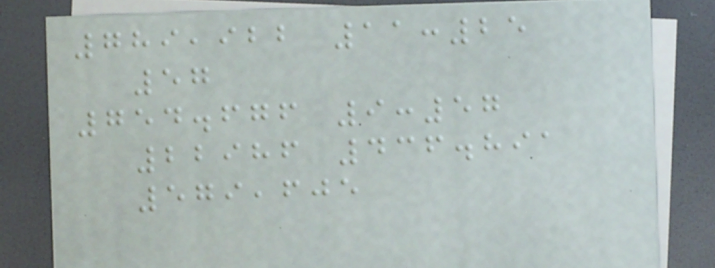789,922 11:25
57
754.676 9:57
22986 436.891
579,605
